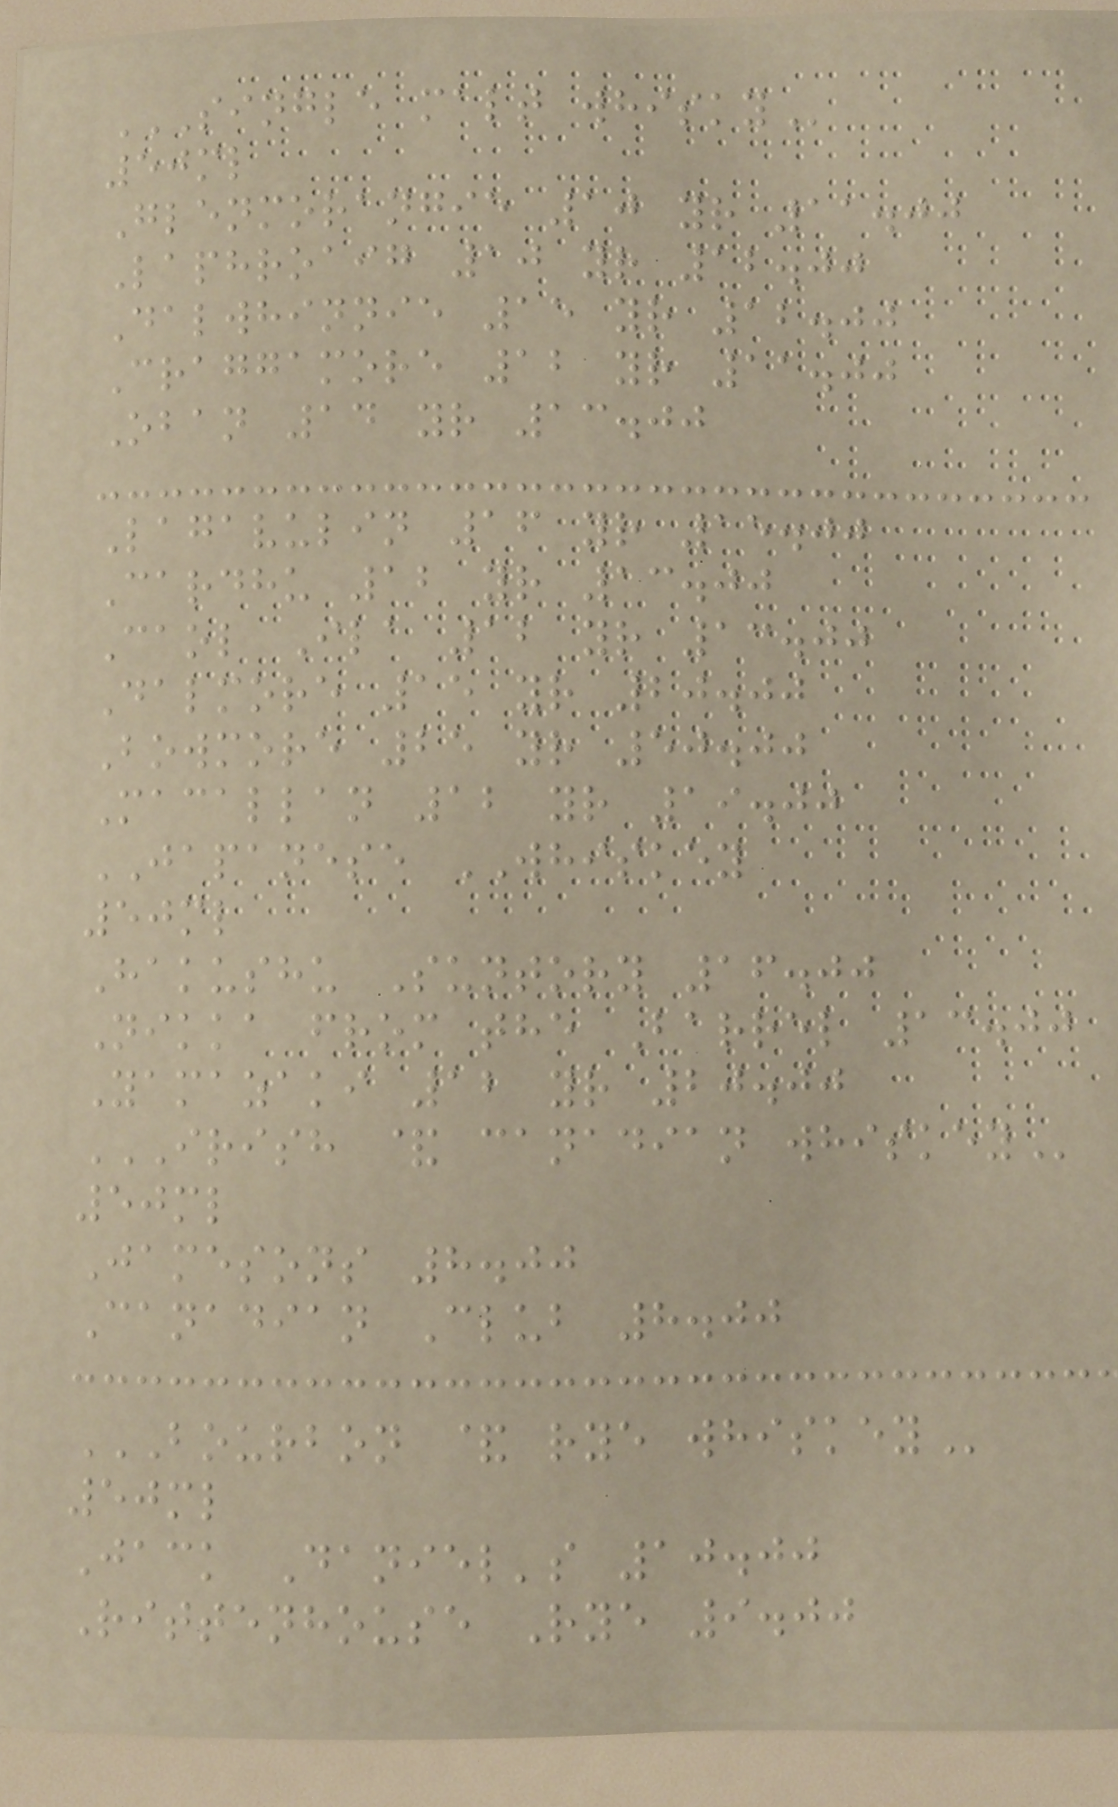SINGLE MALT WHISKY
50ml
Glenmorangie 10 yr 11.00
Laphroaig 10 yr 12.00
Dalwhinnie 15 yr 12.00
Craggamore 12 yr 11.00
Oban 14 yr 13.00
Lagavulin 16 yr 15.00
Cardhu 12 yr 13.00
Caol Ila 12 yr 13.00
Dalmore 15 yr 20.00
Bowmore 25 yr 50.00
Macallan 12 yr 19.00
JAPANESE WHISKEY
50ml
Hakushu Suntory 16.00
Nikka from the Barrel 13.00
Yamazaki 12 yr 20.00
IRISH & CANADIAN WHISKEY
50ml
Jamesons 8.00
Canadian Club 8.00
BOURBON & RYE WHISKEY
50ml
Jack Daniel's 10.00
Rittenhouse Rye 9.00
